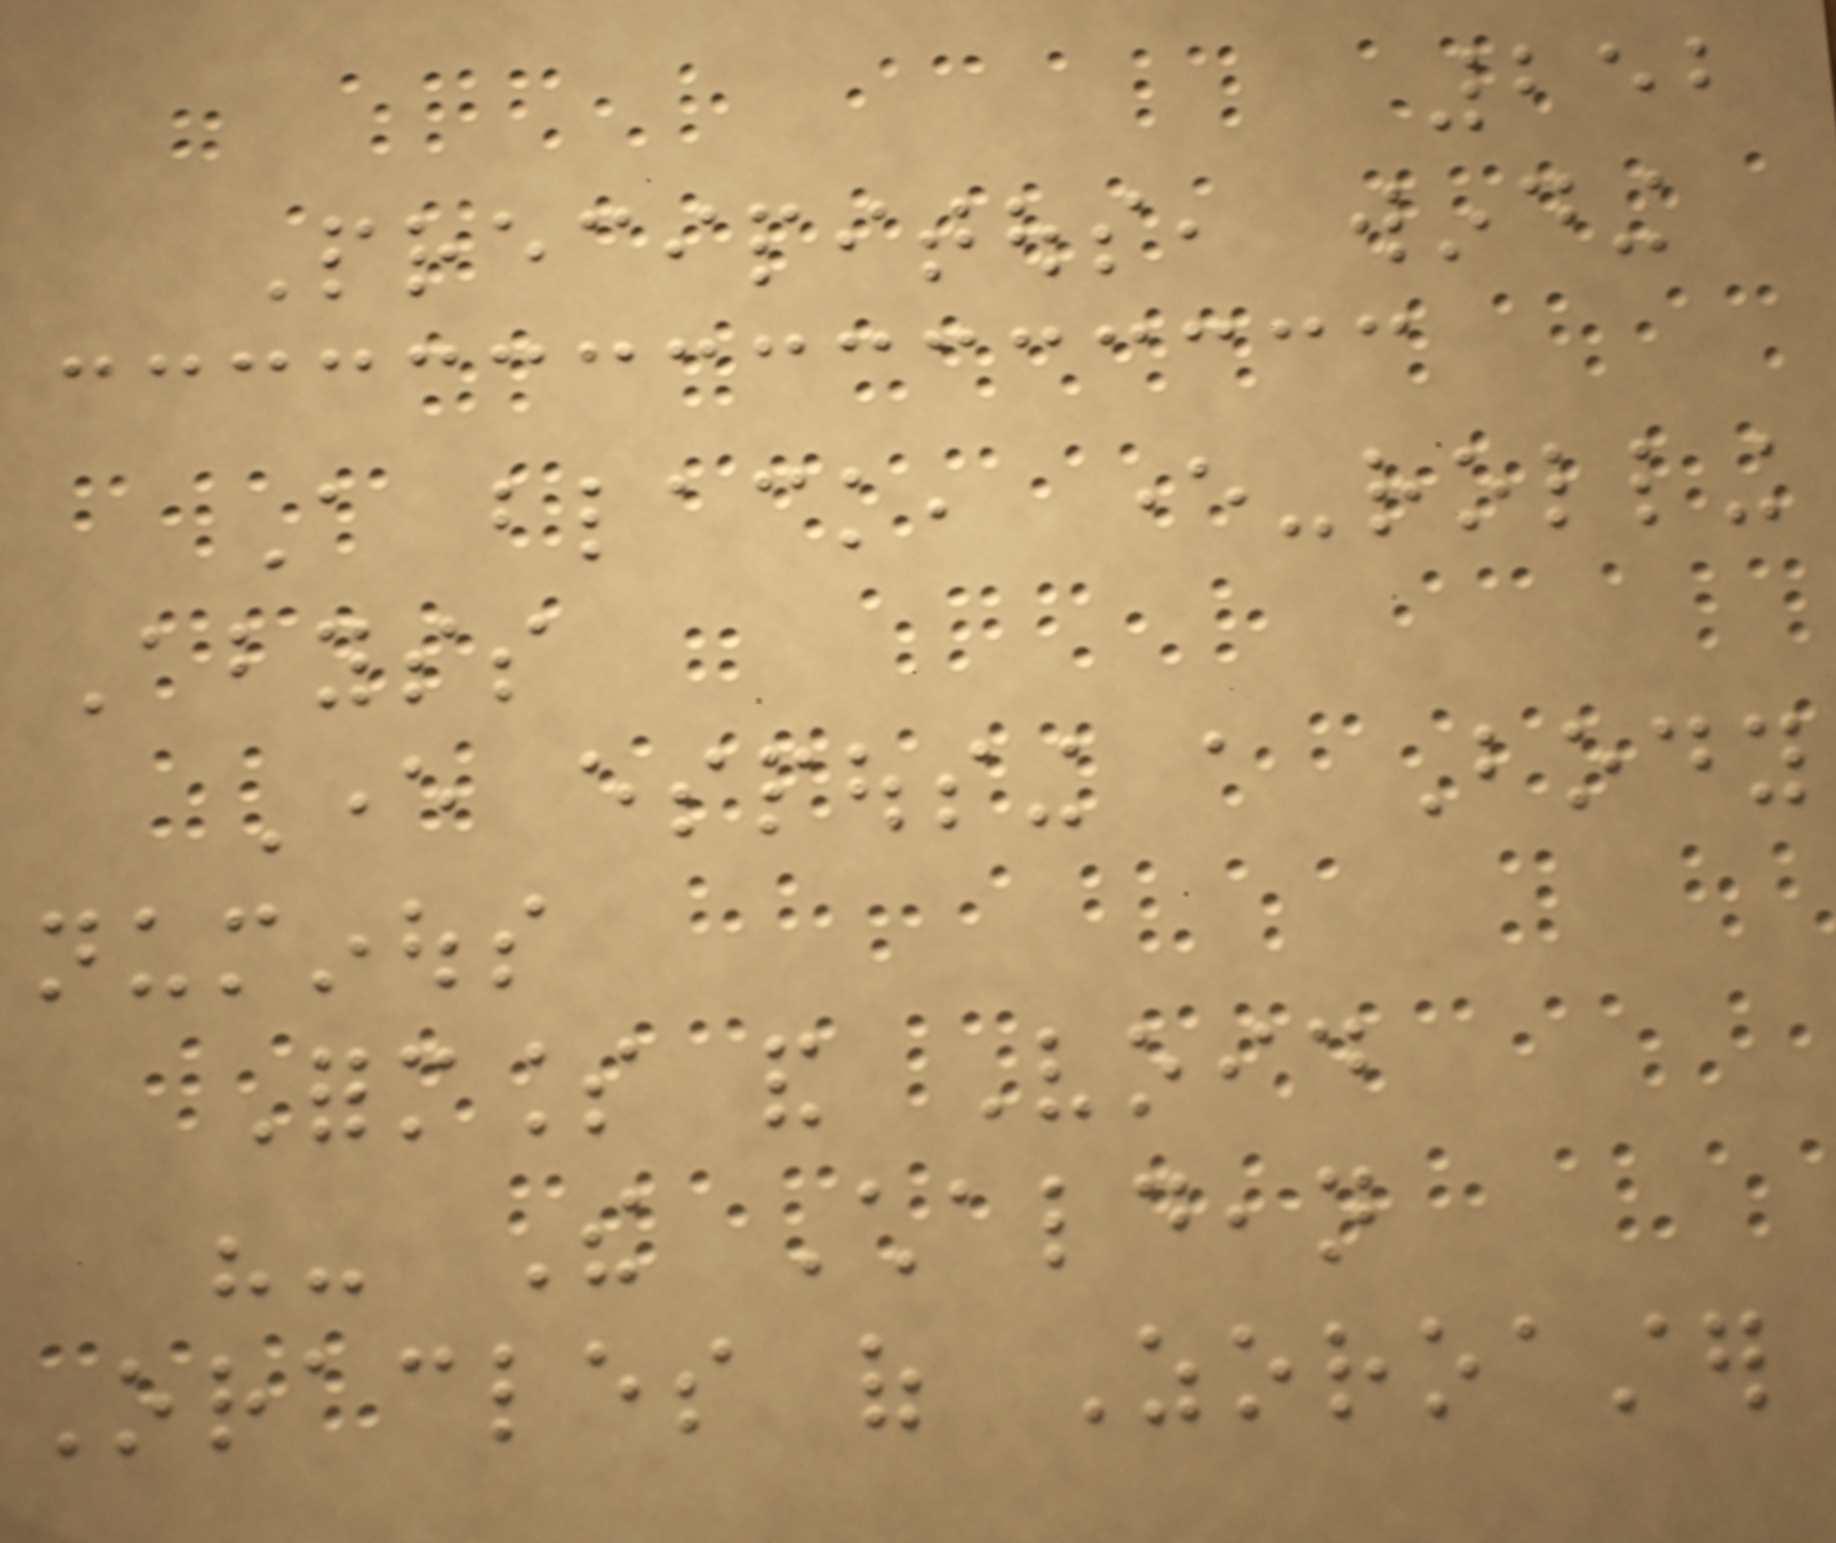252
Precipitous, winding
A black, ever-rolling
Abyss
Ever espousing a Body
numinous
Formless and Void
"- The Chaldean
Oracles of Zoroaster
